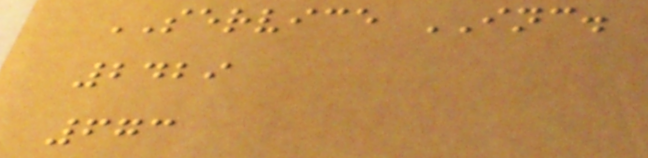SERVICE INC.
2429
673
